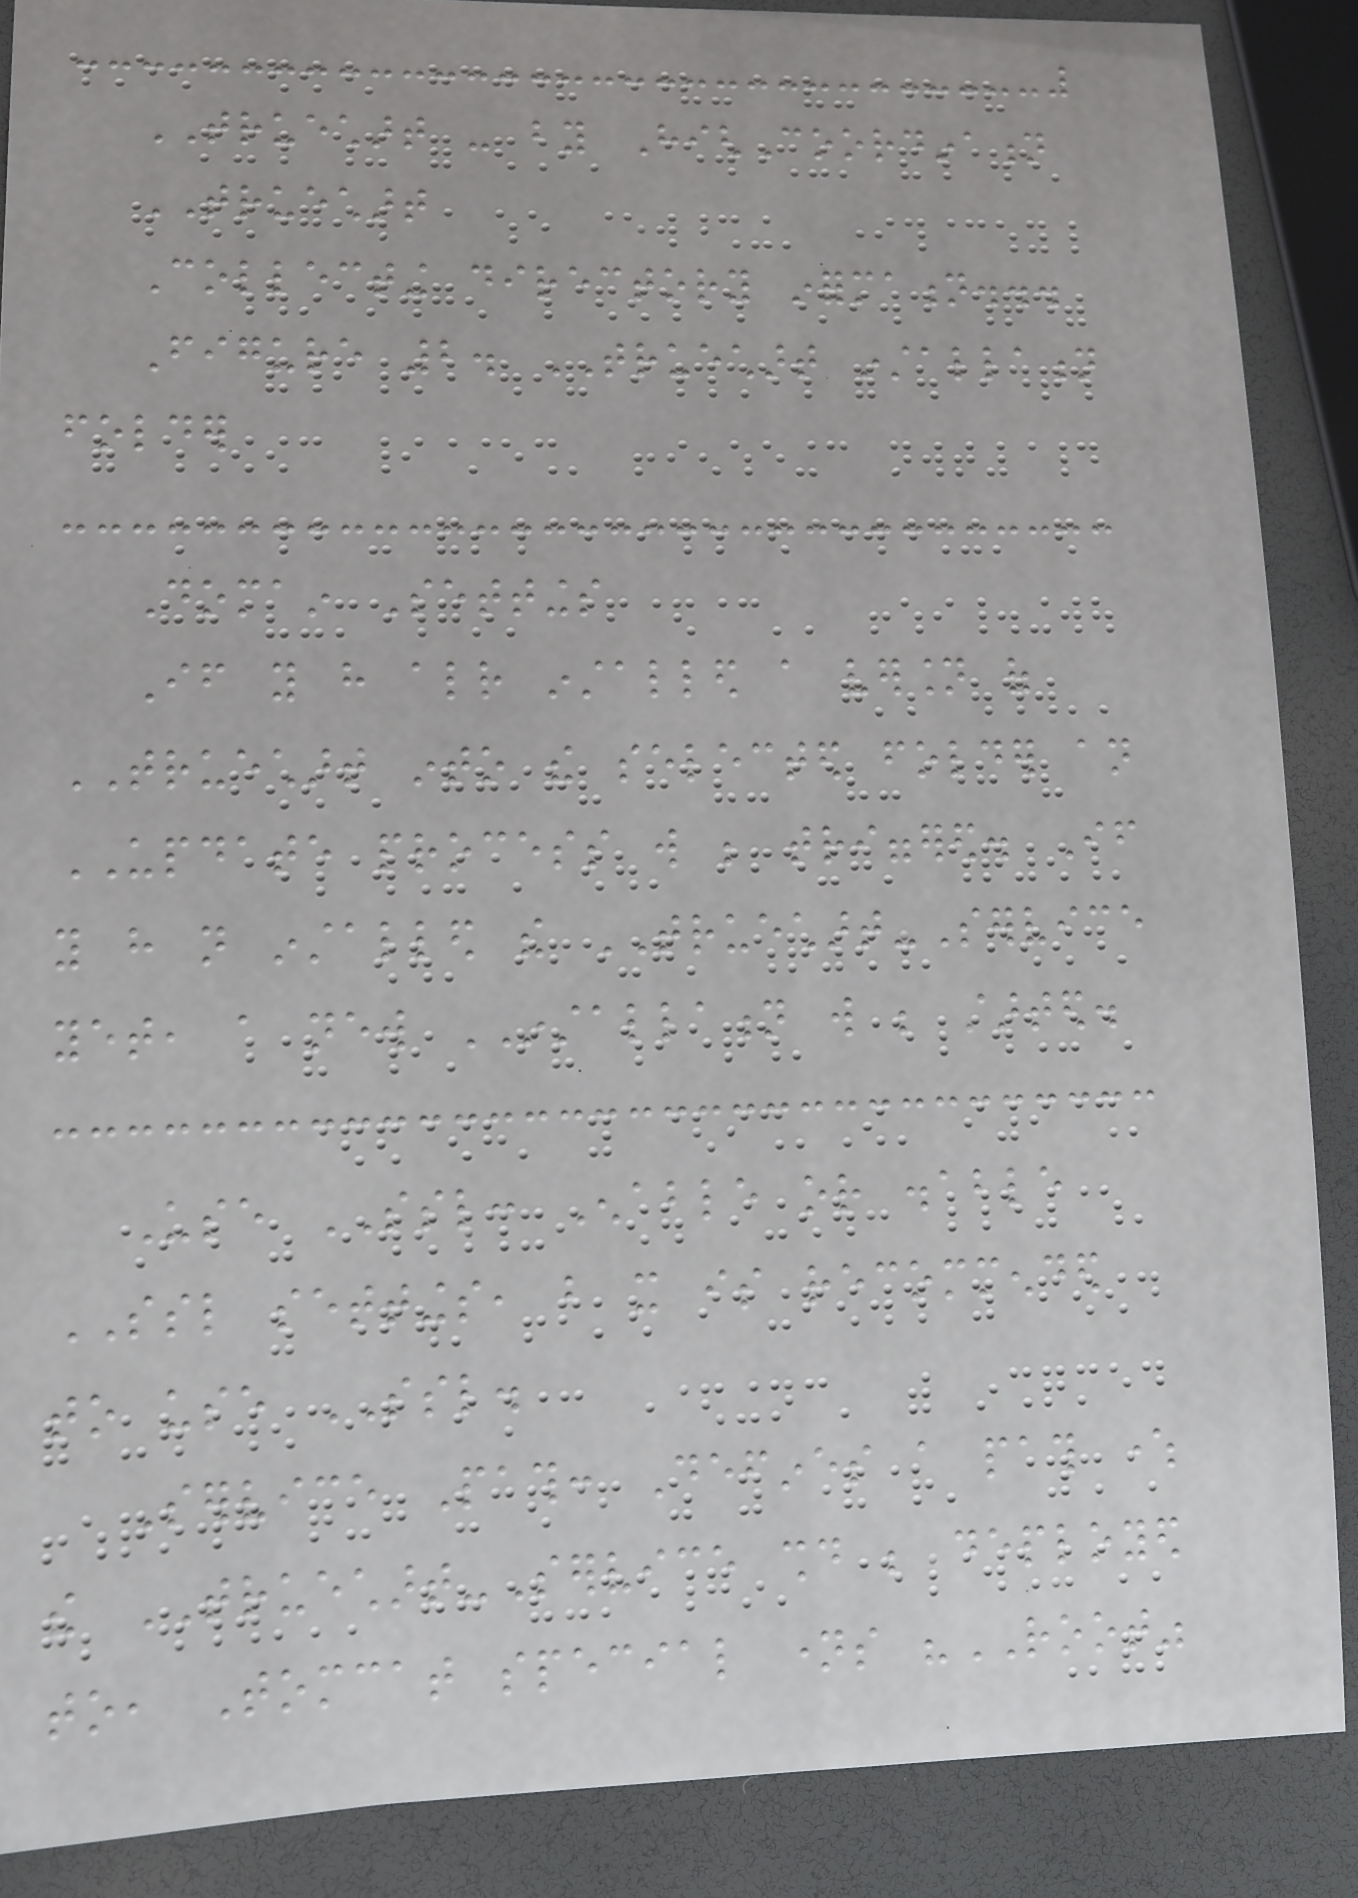TRUECHART - by HighCoordination
TRUECHART
Collecting directory information...
Figure 2. TRUECHART installation
folder
Domain Settings
If you have already installed a version of
TRUECHART into the selected folder an
UPDATE process will be triggered. If
you have not installed the TRUECHART-Service
yet, a new INSTALLATION will be started.
Use SSL: Enable or disable
SSL settings, but it is recommended
to use SSL.
Service Path: Defines a path where
the TRUECHART-Service should be deployed
to, Tomcat special names "ROOT"
